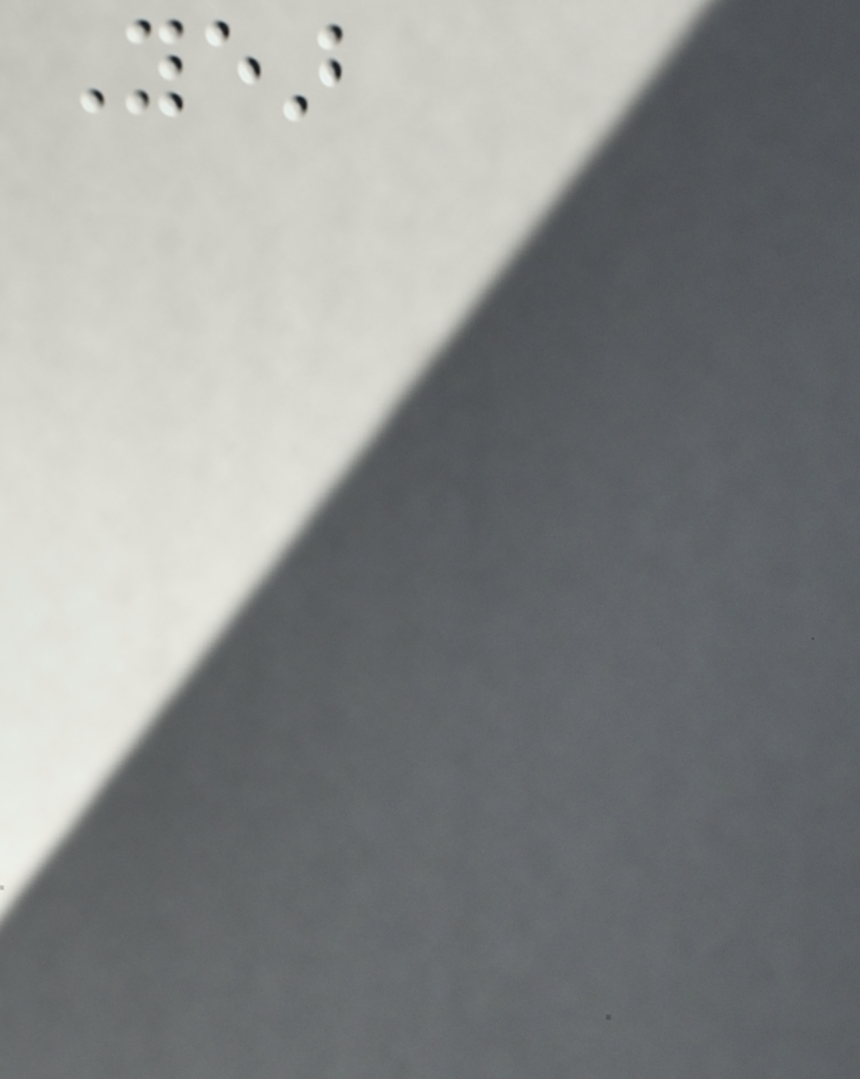Year
